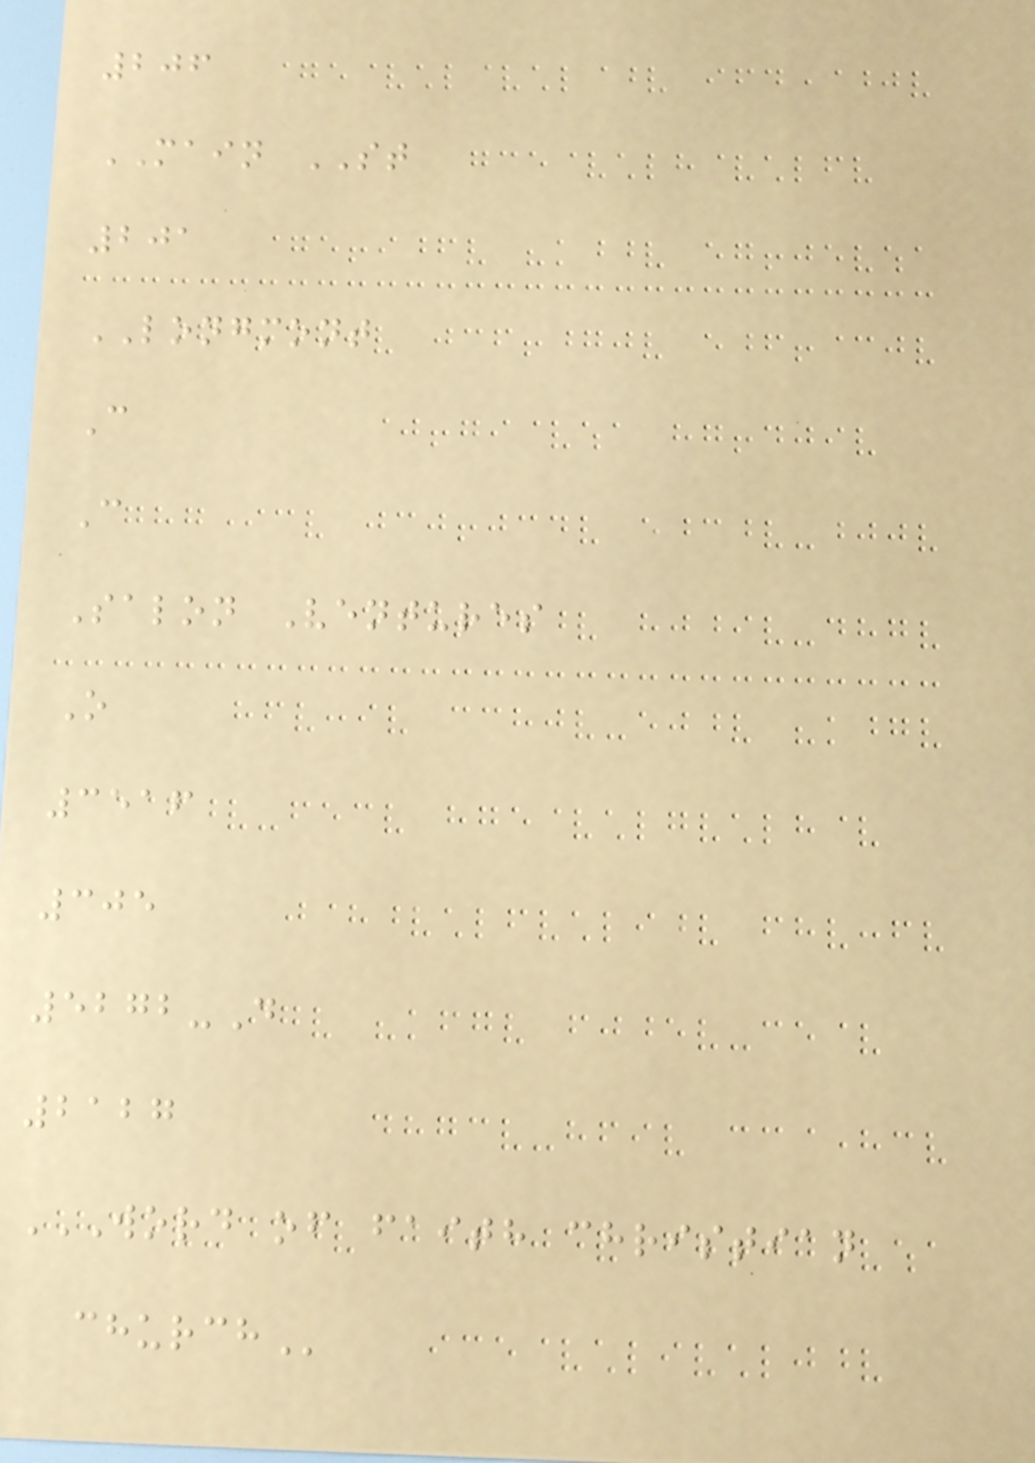206
MAIN ST
201
LONGMONT
C
C
Salon Ventures
O
3516
305
5272-D
2127
WORD OF FAITH CHRISTIAN
CHURCH
